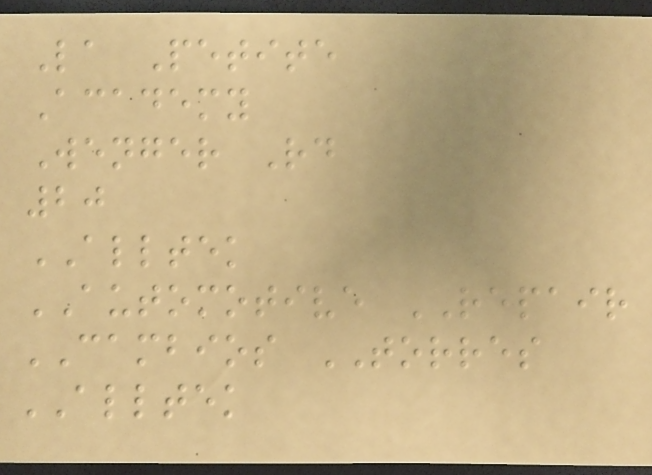La Petite
Academy
Wenger Rd
20
ALLTEK
AUTOMOTIVE REPAIR
CAMBIOS TORRES
ALLTEK
